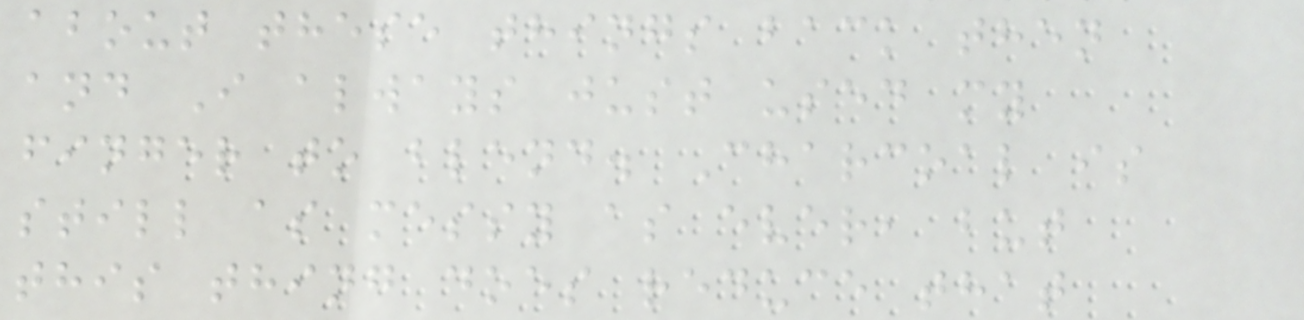about these things back then
and I always just used my
finger to blend. Charcoal is
still as messy as ever, but
this thing does reduce that
